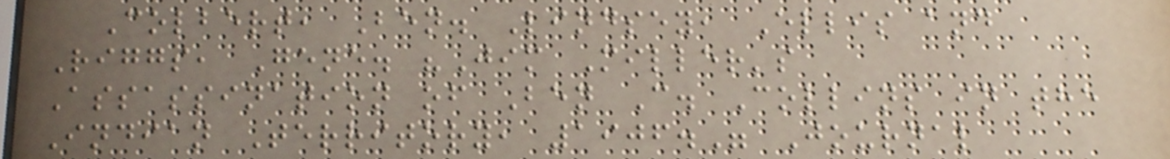Colbert, Ben. Lindsey, Ellis and
Riggs, Gene. "Jim Miller's
Assassination of Ben C. Collins in the
Indian Territory, 1906." Journal
